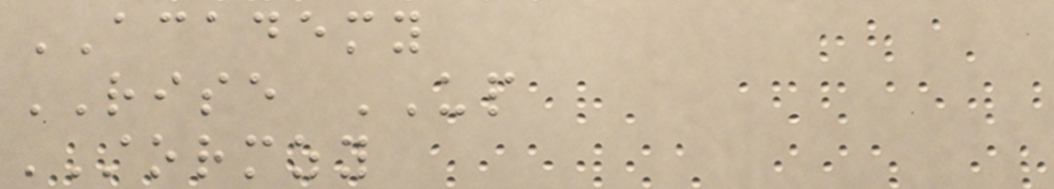ACADEMY
RISE UP
STORMZY
